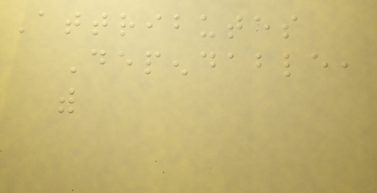Attributes
Dependable,
with
